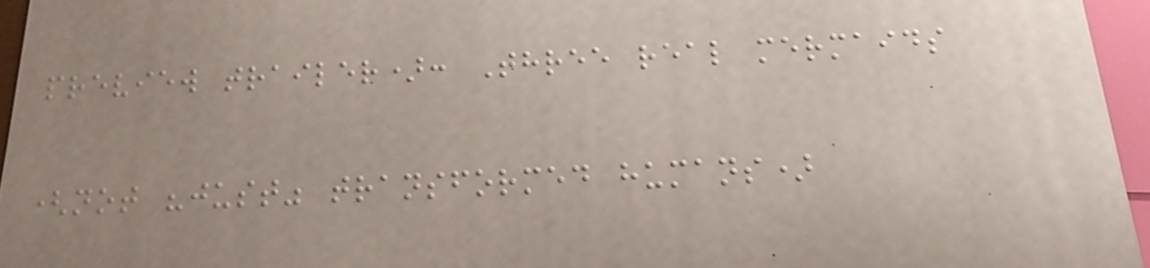preview trailer): Three real mermaids
(not "just" transformed humans)
